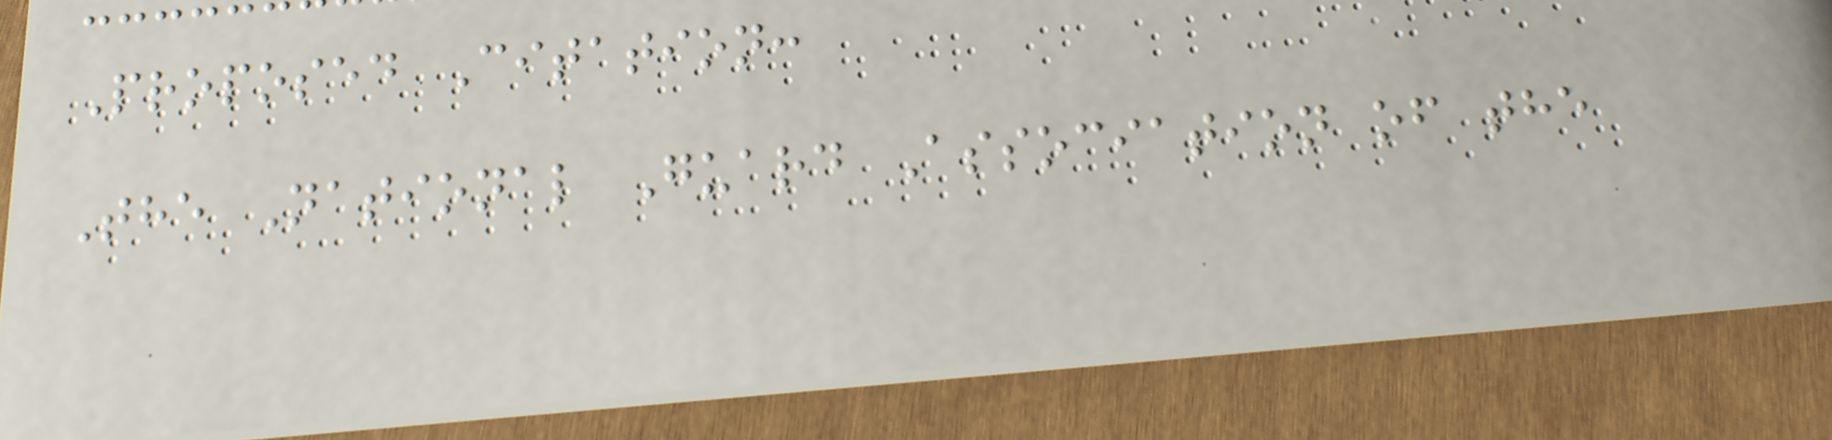Proposed Citation:
The National Guard Association of the
